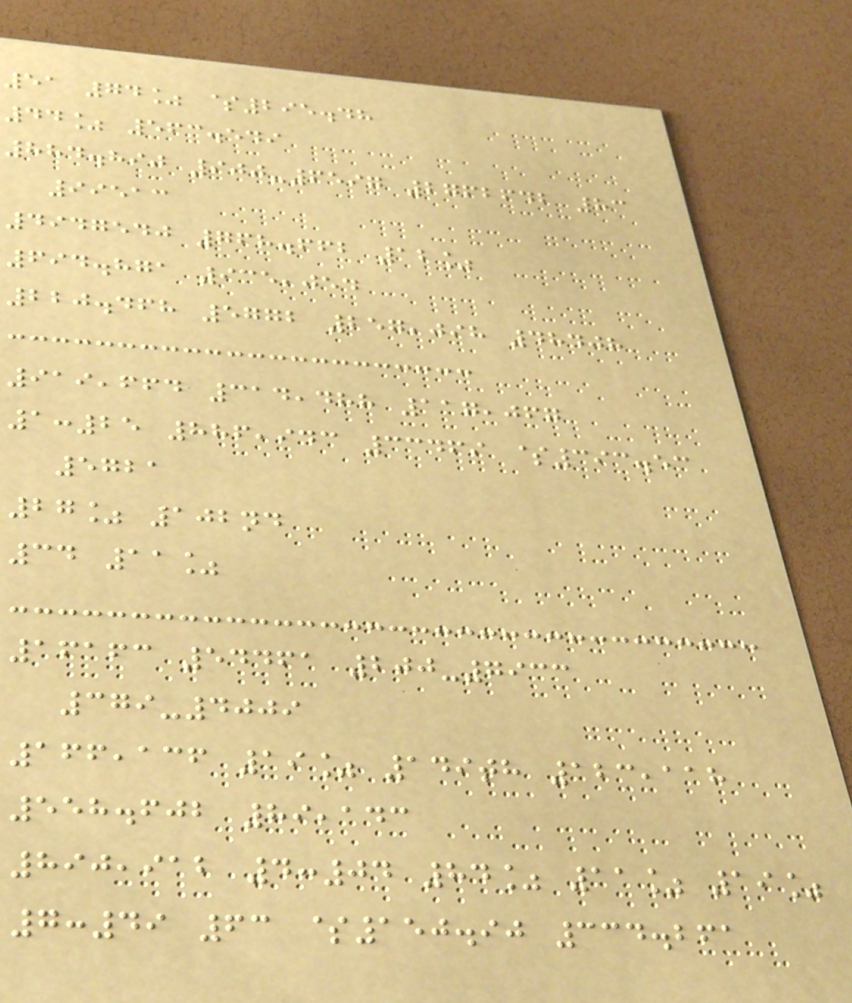51 74% $295.48
44% 563.549
884.890 900-6597 2762642 83
99513
4947540 768.662 12%
694.871 935,054
220.468 5772 257,098 48408
919,664 314,488 117,067
1:25 886,943 33469 $393.53
5721
27% 102nd
34 11%
16163 54461 200-7933
379-4009
166,136 19% 149th 123,118
558.602 89,143
890,912 4:04 84% 11% 19%
7:49 63 $150.90 334.261
